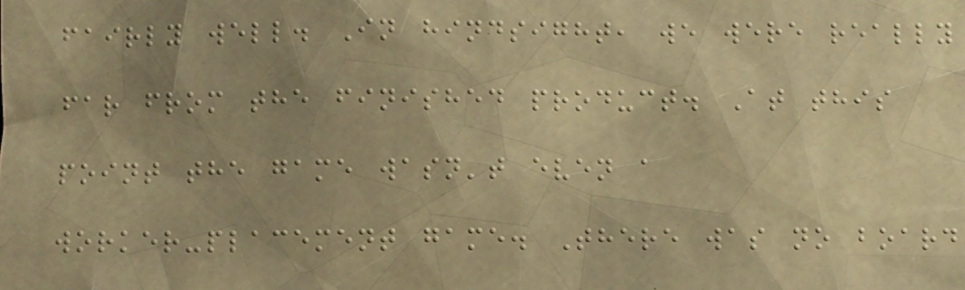fairly well. In hindsight, we were really
far from the finished product. At this
point the game wasn't even a
worker-placement game. There was no board
